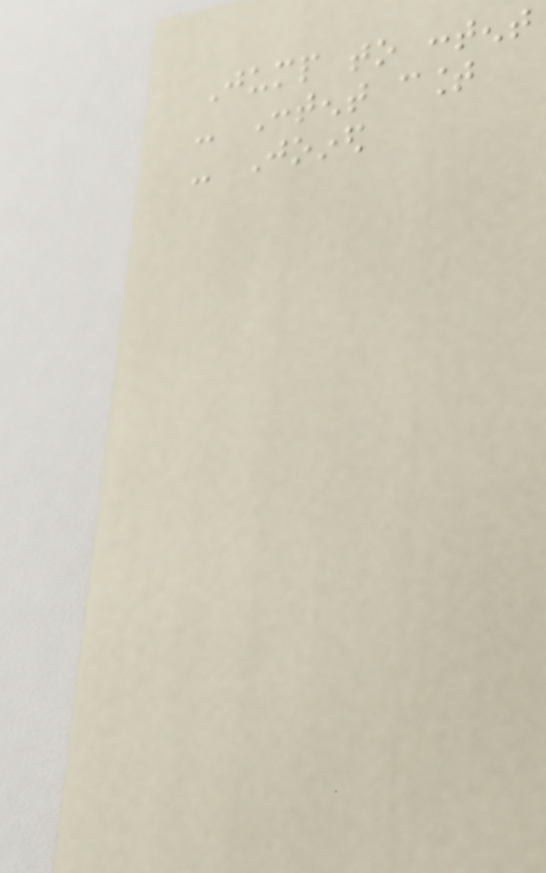Jump to content
- Content count
- Joined
